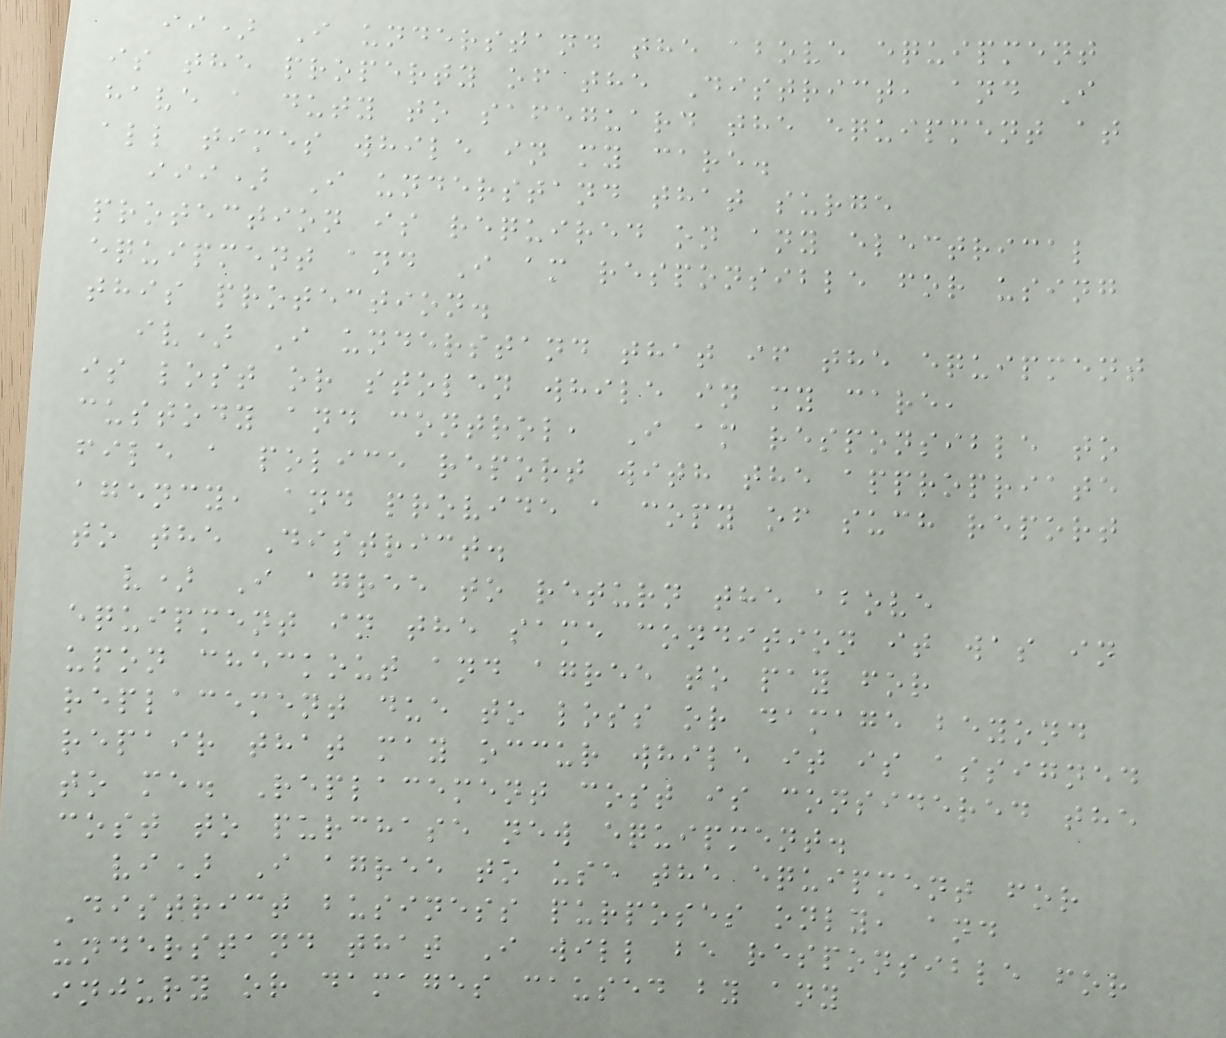ii) I understand the above equipment
is the property of the District, and I
have a duty to safeguard the equipment at
all times while in my care.
iii) I understand that surge
protection is required on any electrical
equipment and I am responsible for using
this protection.
iv) I understand that if the equipment
is lost or stolen while in my care,
custody and control, I am responsible to
file a police report with the appropriate
agency, and provide a copy of such report
to the District.
v) I agree to return the above
equipment in the same condition it was in
upon checkout and agree to pay for
replacement due to loss or damage beyond
repair that may occur while it is assigned
to me. Replacement cost is considered the
cost to purchase new equipment.
vi) I agree to use the equipment for
District business purposes only, and
understand that I will be responsible for
injury or damages caused by any
